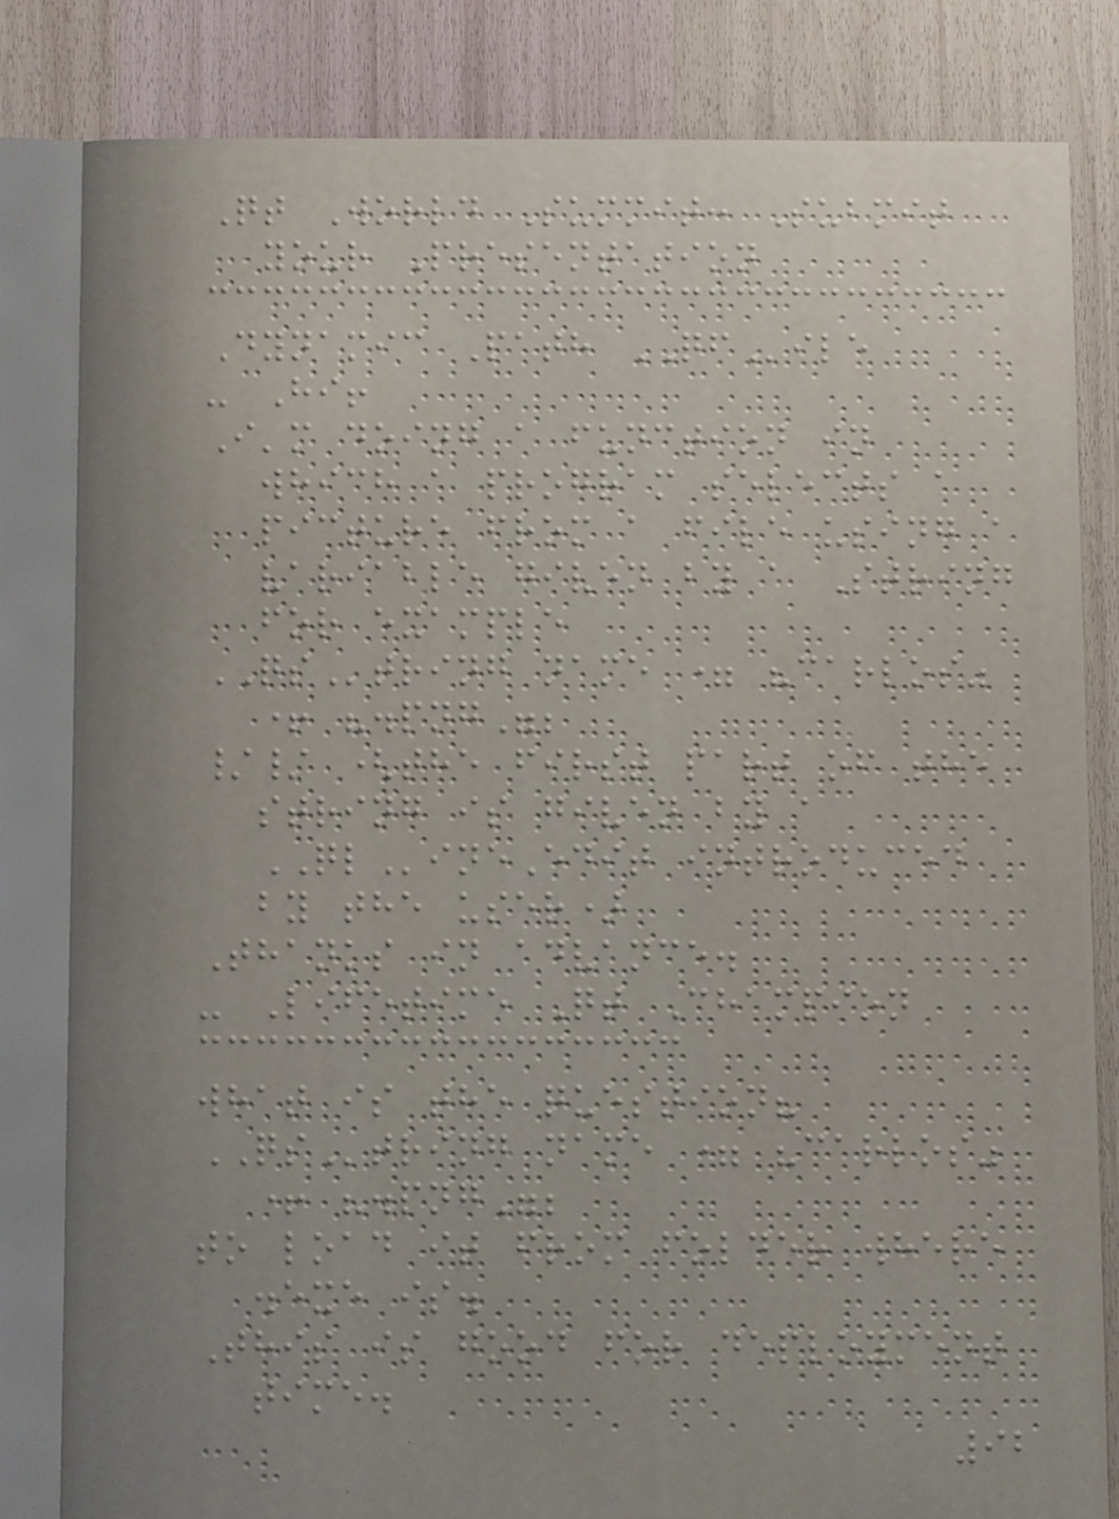Qt World Summit: Submit
your Presentation
Dynamic Path QFile
- Hi!
I'm doing a function in
which a program selects a
picture from a file using a
variable given by a String
for example
QString name = "carlos"
+ ".png";
// (the first part of the
string is given by a
QLineEdit introduced
by the user)
Thanks in advance.
- Lifetime Qt Champion
what is the question?
QString name = "carlos"
+ ".png";
to load it from folder where
.exe is.
This is good for deployment
time.
92
